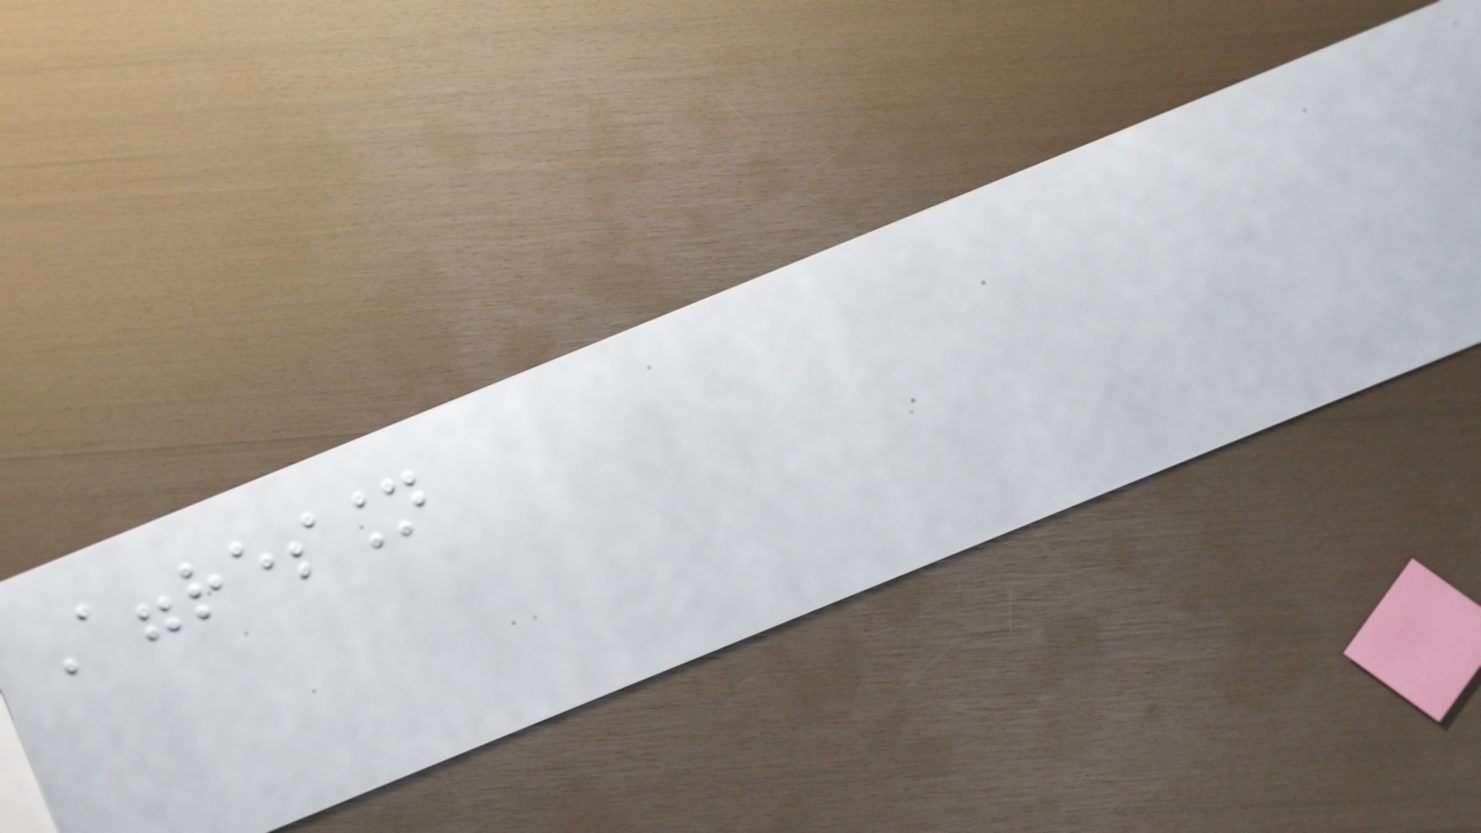Aggression
